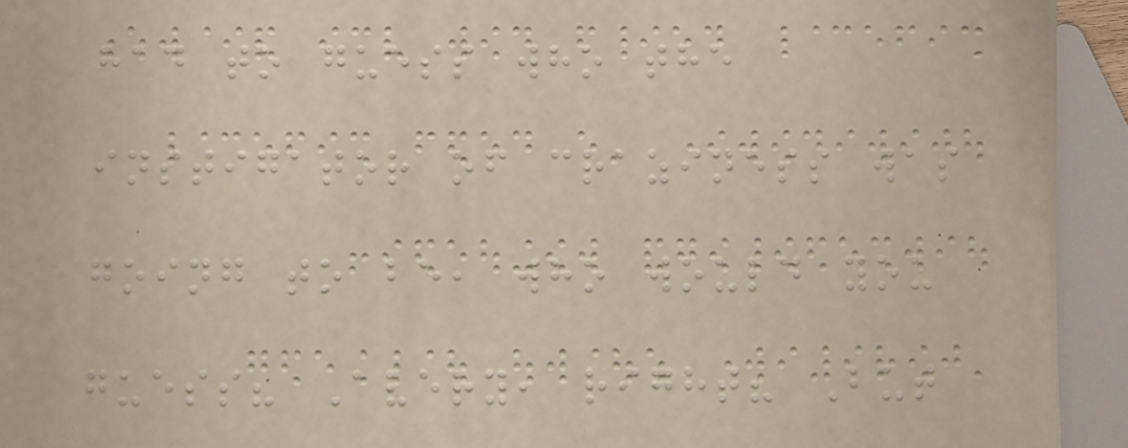had to guess who the
instigator of craziness was
going to be, who would you
guess? Avery, right? But
